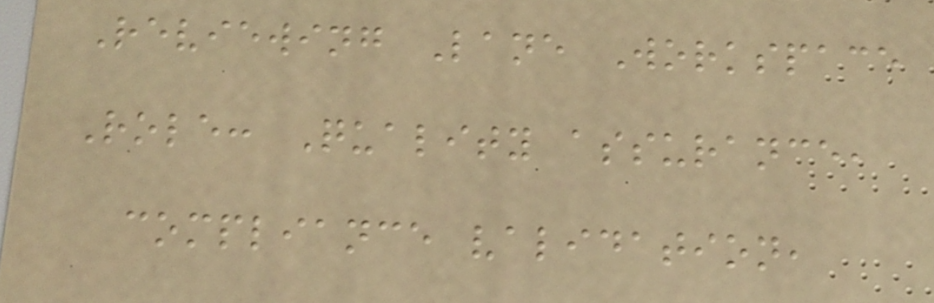Reviewing Lane Workspace
Role: Quality assurance,
compliance validation,
